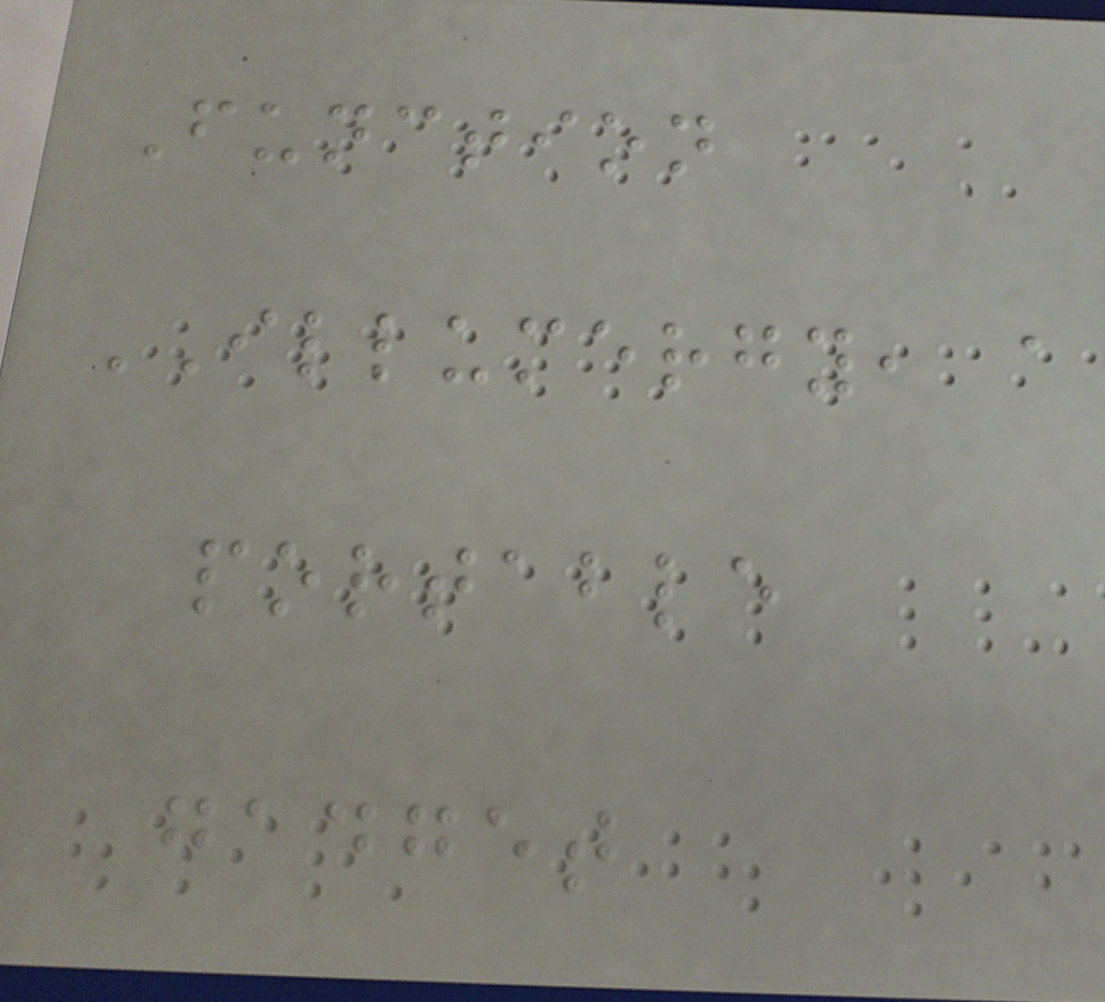Function
ILLUMERGY, a
portable
gadget
